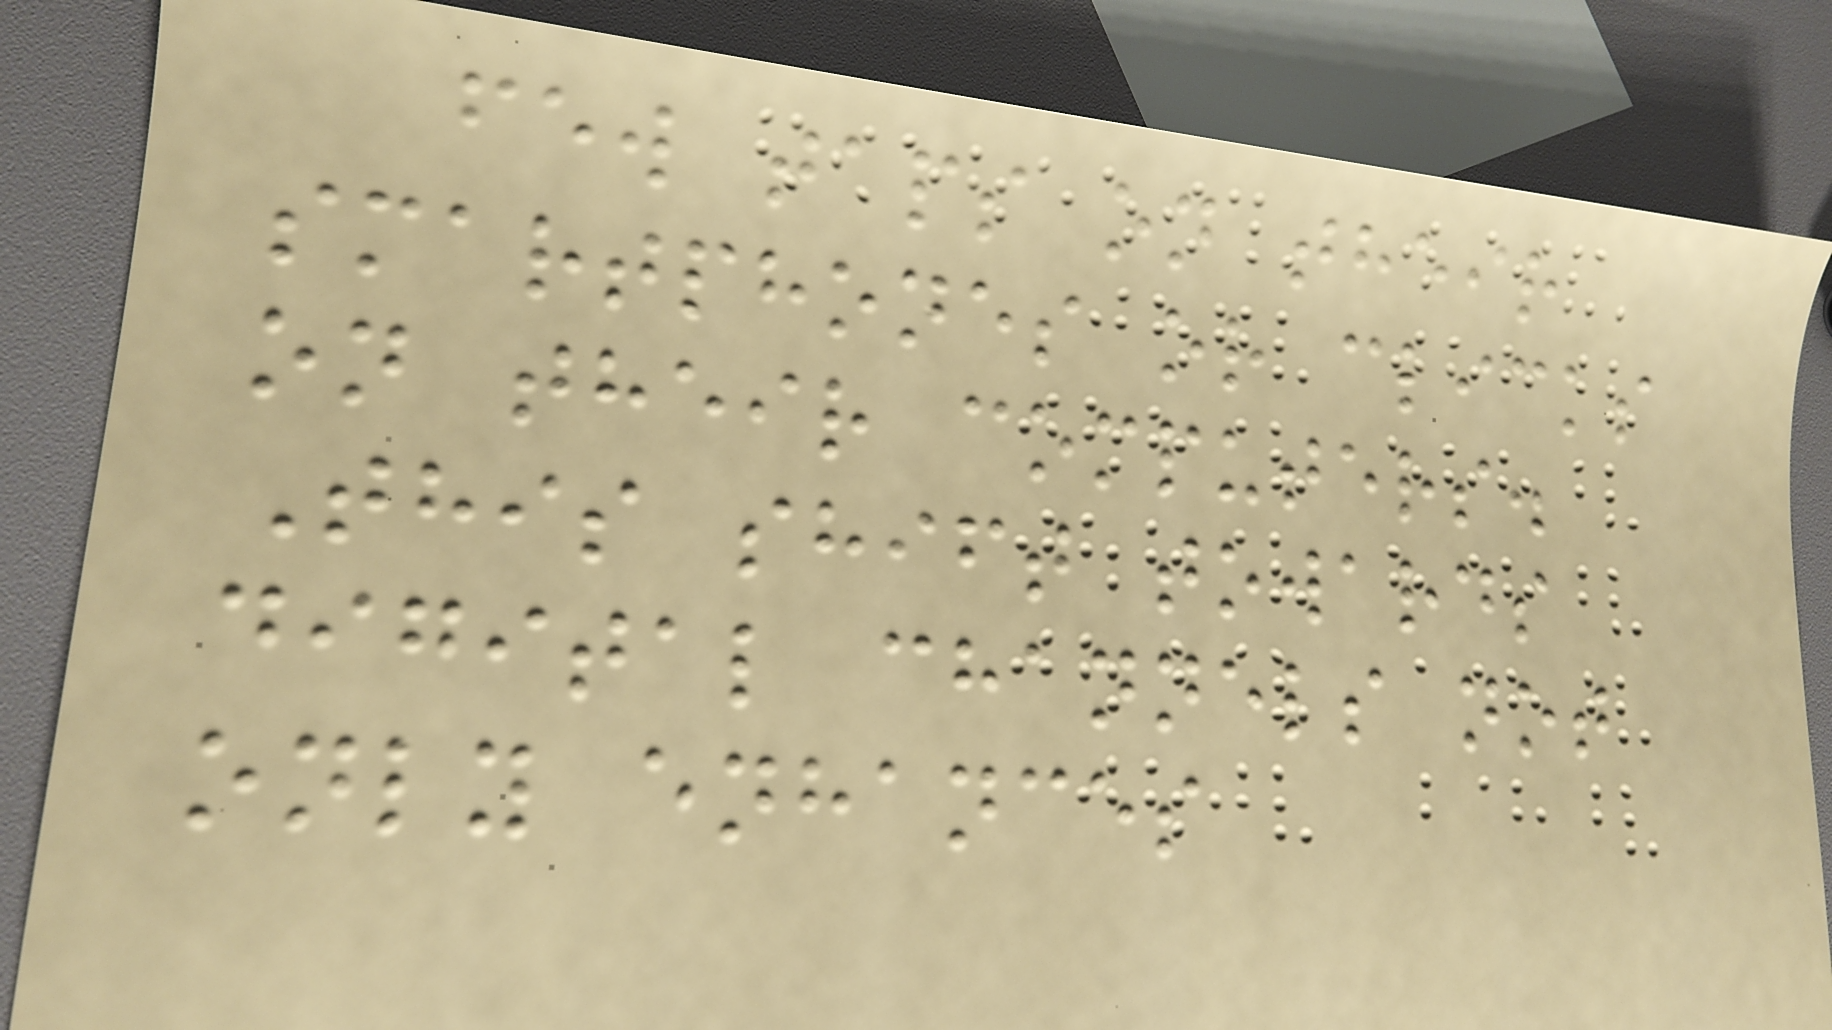few taps on their
smartphones or clicks
on their computers.
This shift towards
digital channels not
only enhances
